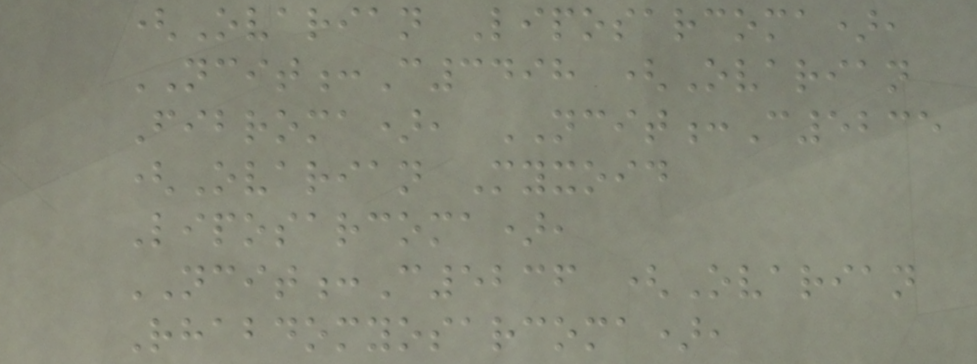(Ovarian Liposarcoma),
NCIT:C3498 (Ovarian
Fibroma), NCIT:C5235
(Ovarian Myxoid
Liposarcoma),
NCIT:C5236 (Ovarian
Rhabdomyosarcoma),
